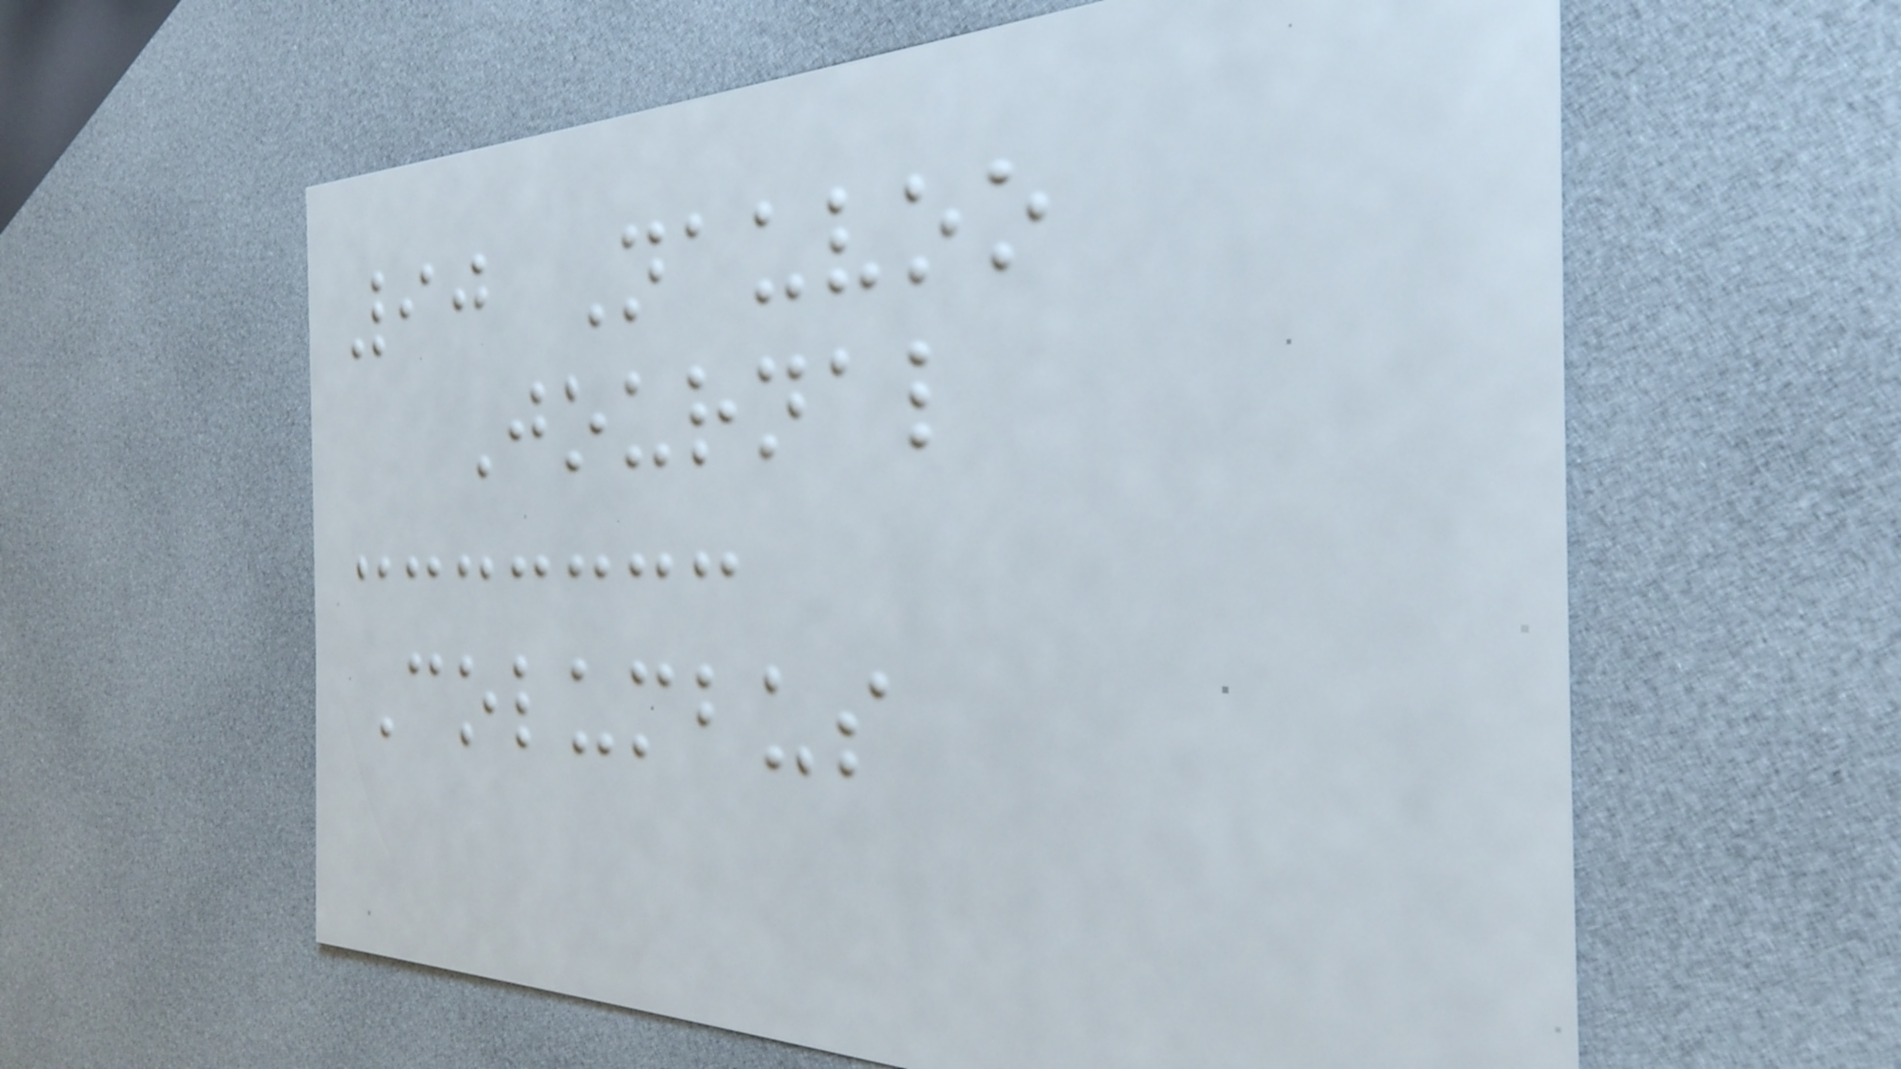90 Nauvoo
Journal
Columbus
